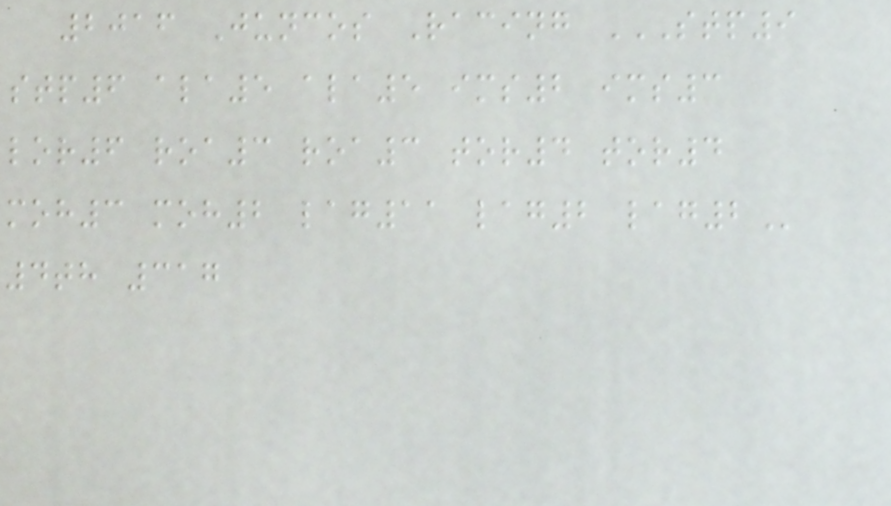2016 Juncos Racing STP9
STP6 ALA5 ALA5 IMS2 IMS3
LOR6 ROA3 ROA3 TOR4 TOR4
MOH3 MOH2 LAG11 LAG2 LAG2
4th 317
